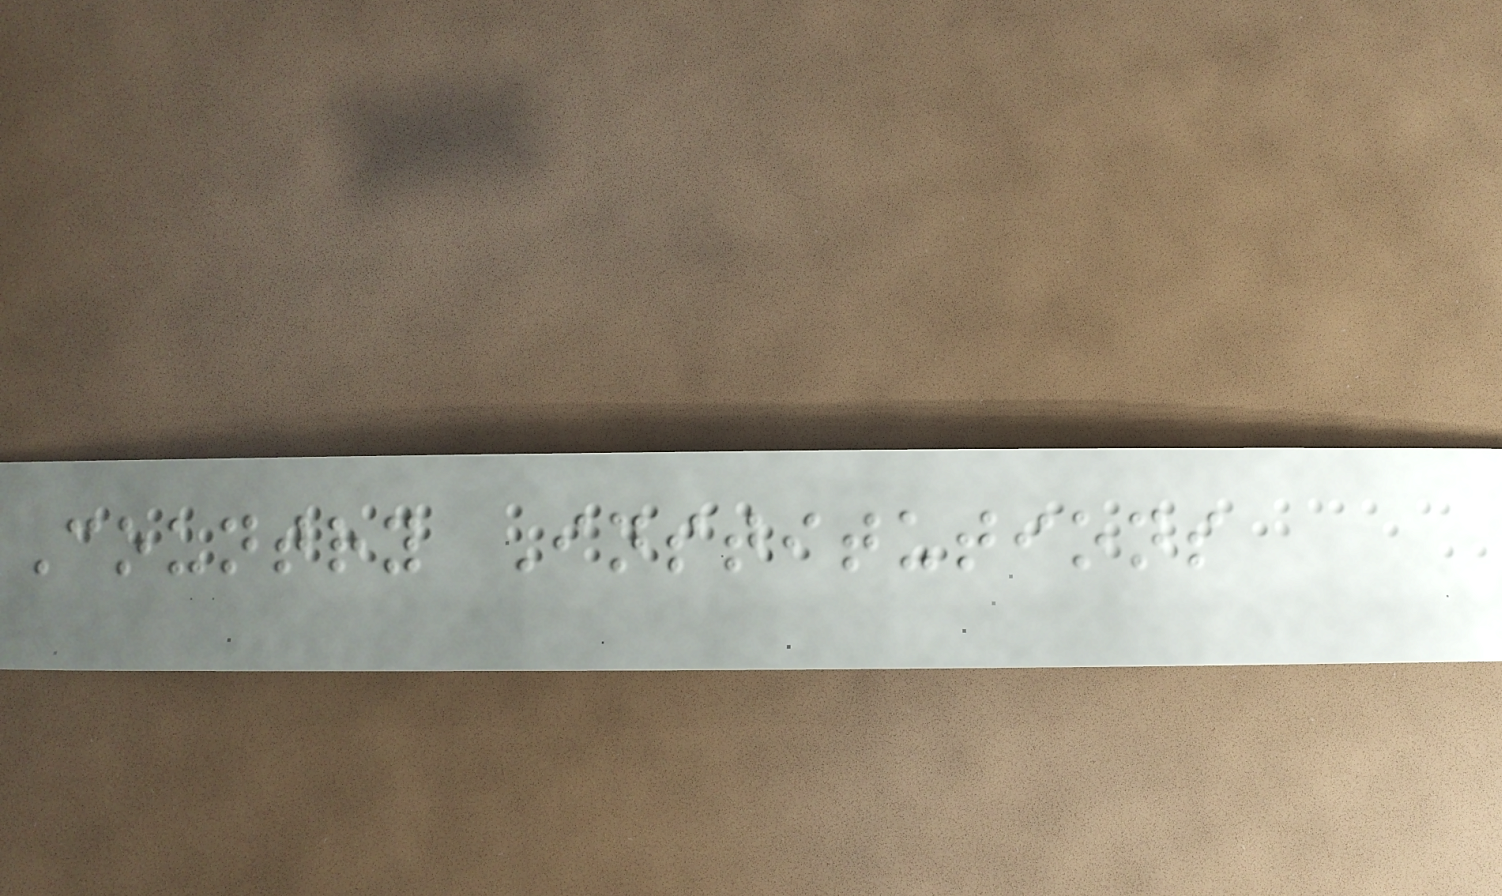Country Institutions
